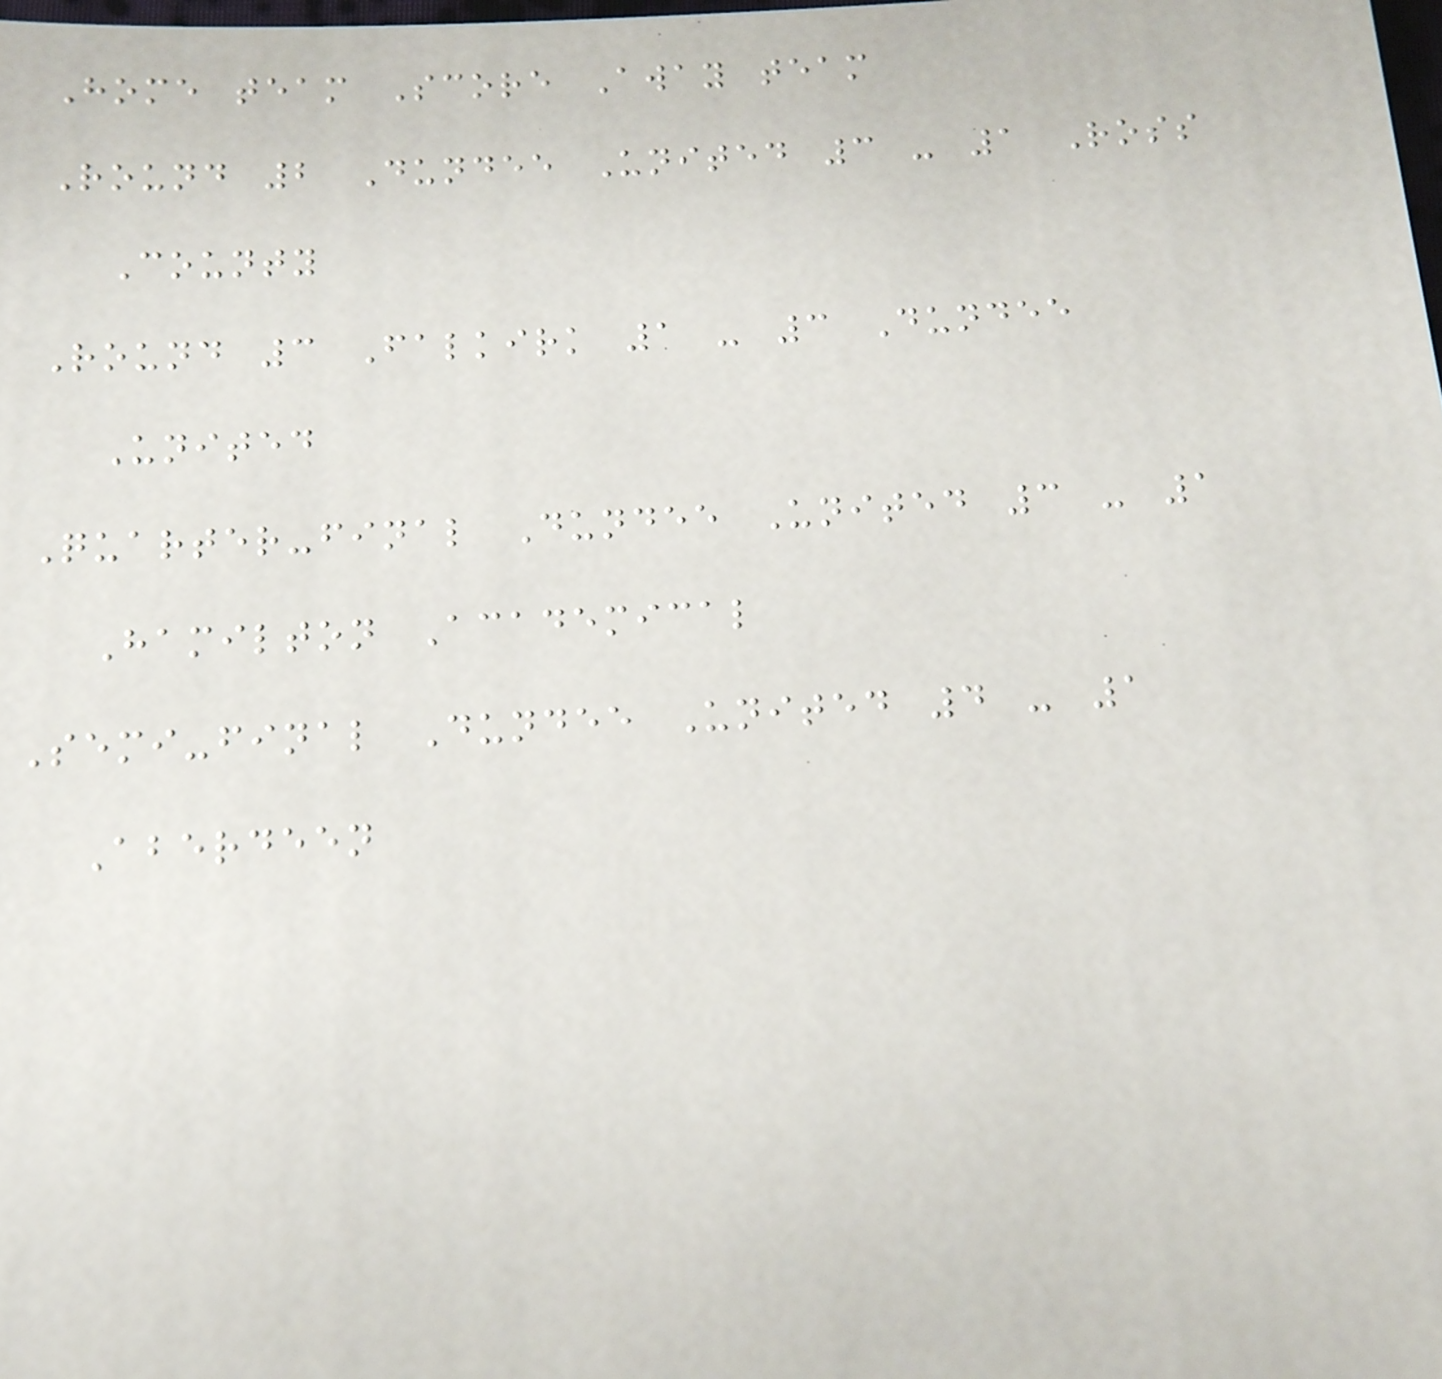Home team Score Away team
Round 2 Dundee United 3 - 1 Ross
County
Round 3 Falkirk 1 - 3 Dundee
United
Quarter-final Dundee United 3 - 1
Hamilton Academical
Semi-final Dundee United 4 - 1
Aberdeen
